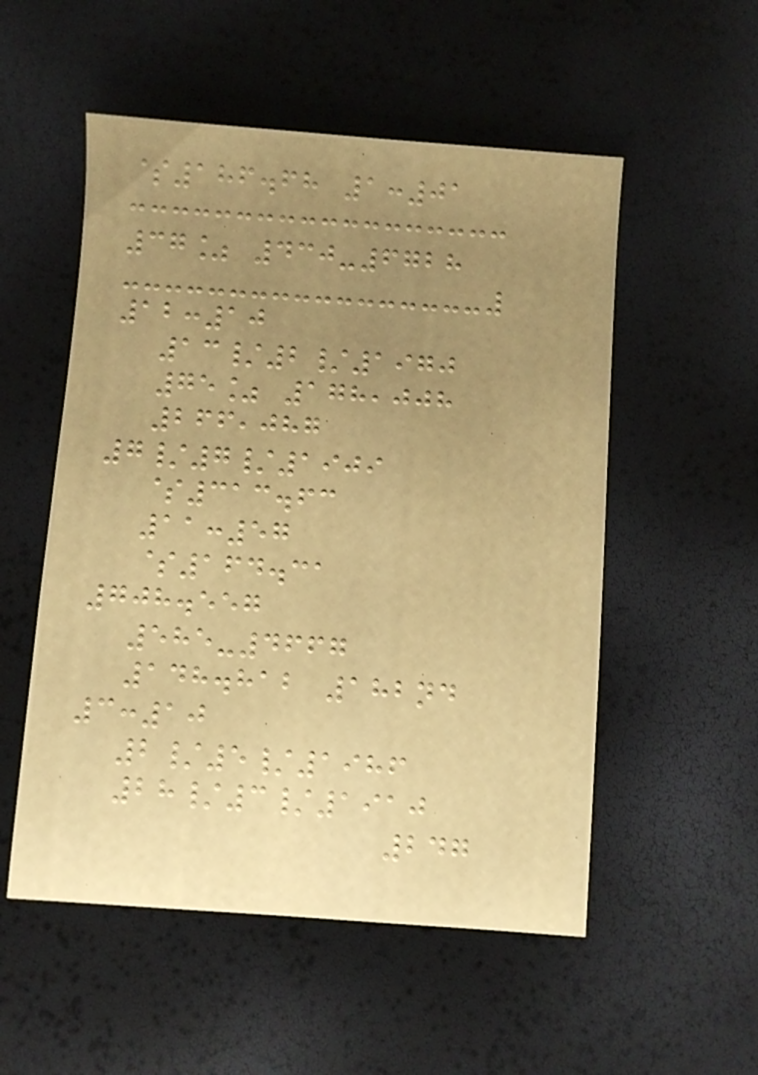$186.68 1:01
37% 430-6728
12:10
13/2/1970
75% 178,008
266,087
7/7/1909
$313.63
11:57
$164.31
708.557
585-4667
148.812 182nd
3:10
2/5/1986
28/3/1910
247
